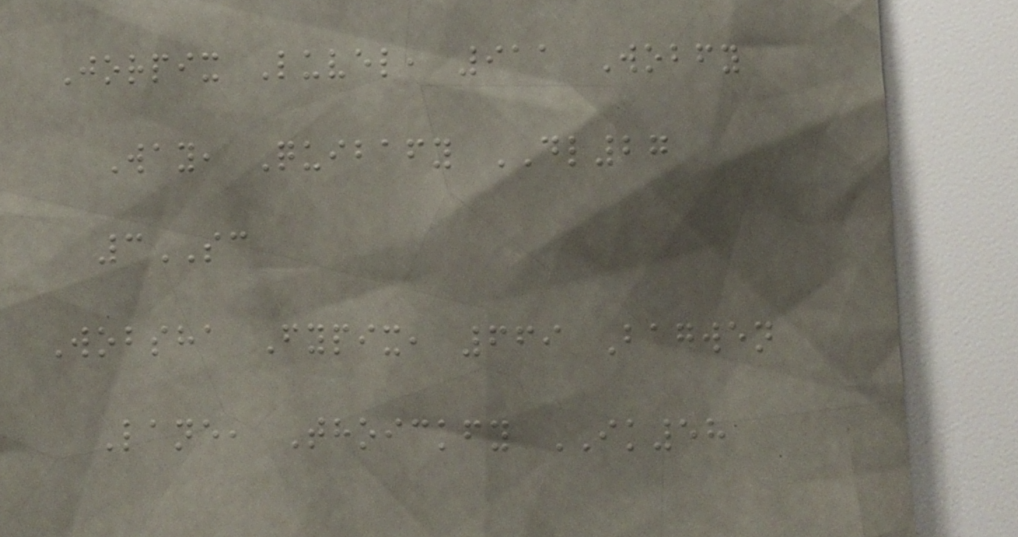Jorpix Luvel, 911 Wobfy
Way, Quibafy DL27
3SC
Wobsha Fypix, 669 Bagwen
Lane, Thoickfy IK58
